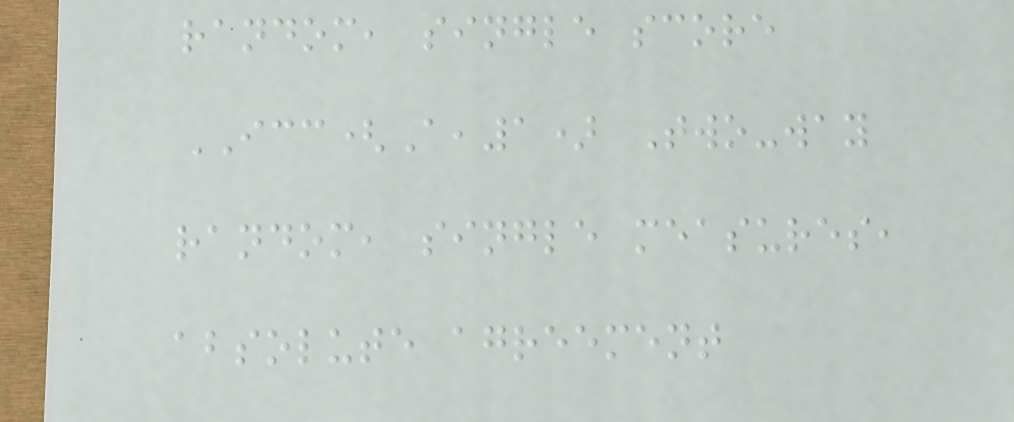random, single score
ICC(A,1) Two-way
random, single measures,
absolute agreement
